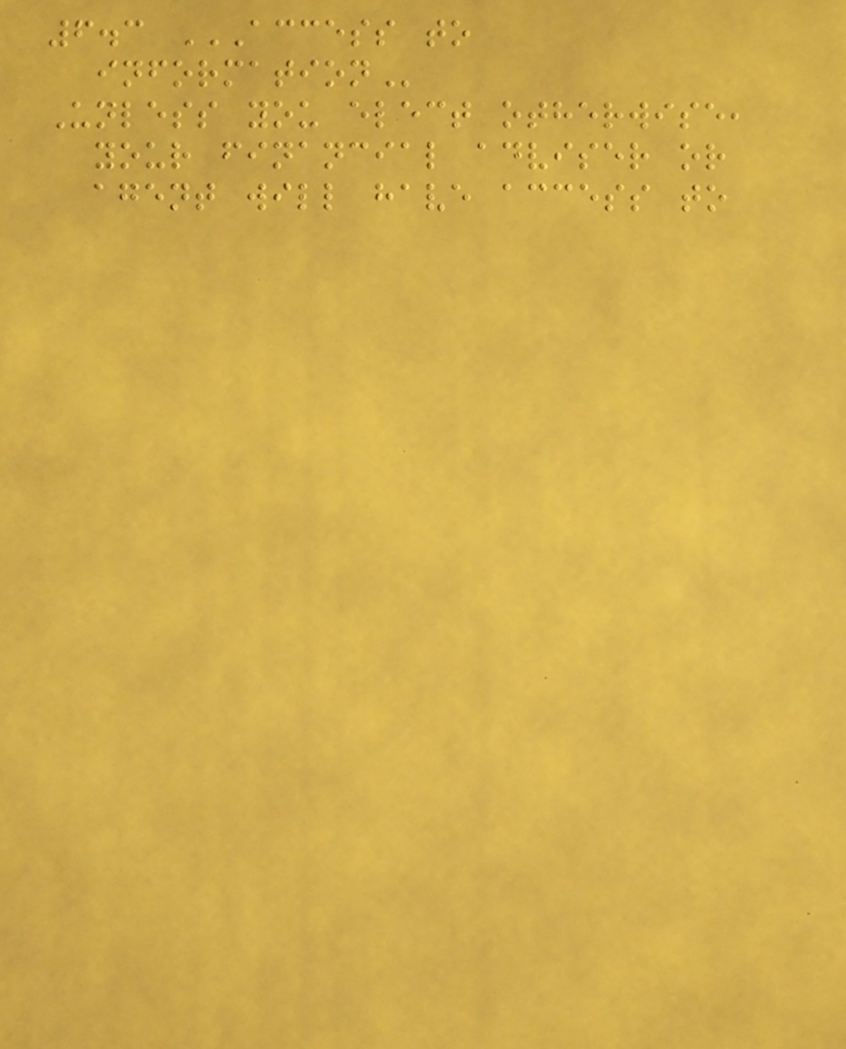6.3 ACCESS TO
INFORMATION
Unless you elect otherwise,
your financial adviser or
agent will have access to
